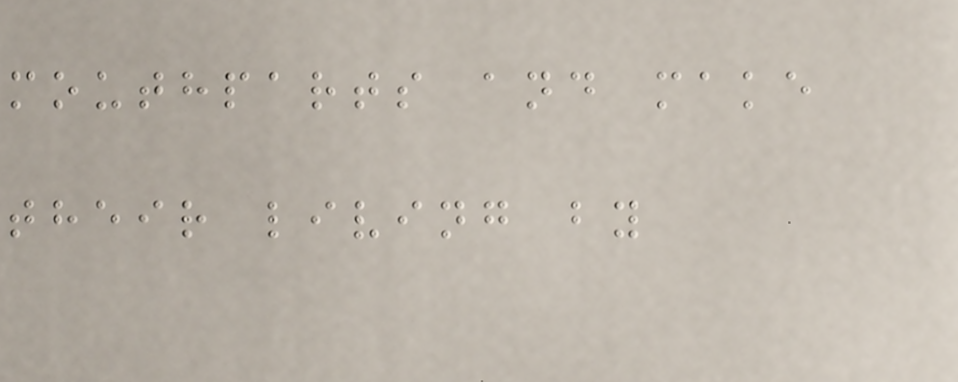mouthparts and make
their living by
